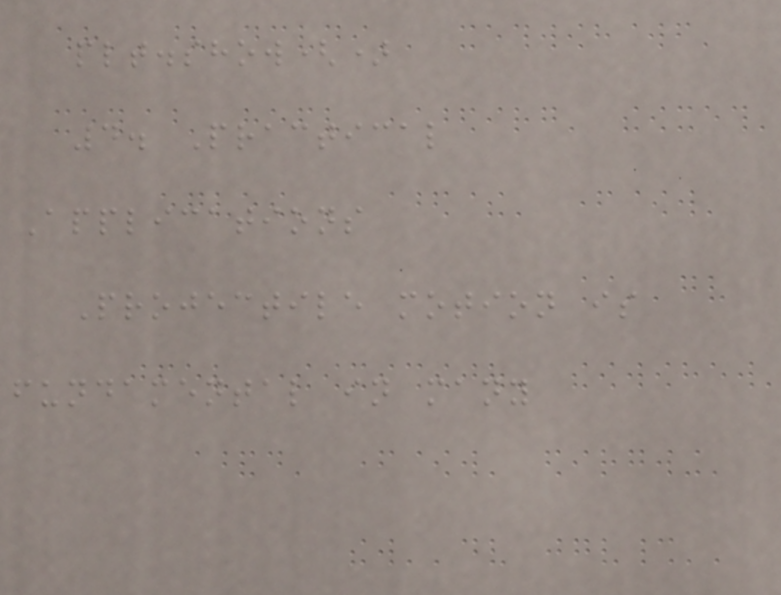plt.show()
4. Practical
Applications
Projectile motion is
fundamental in many
